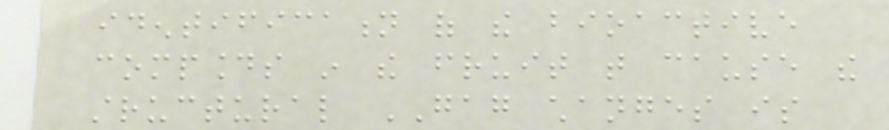identification of the bioactive
compounds in the fruit that cause the
structural GAG changes is
